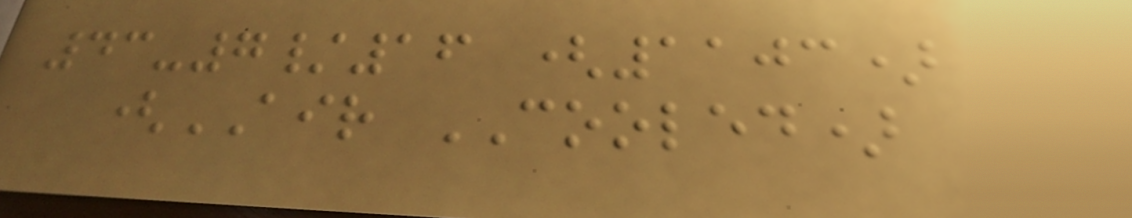43-7/16 (1103)
(AIR COOLED)
